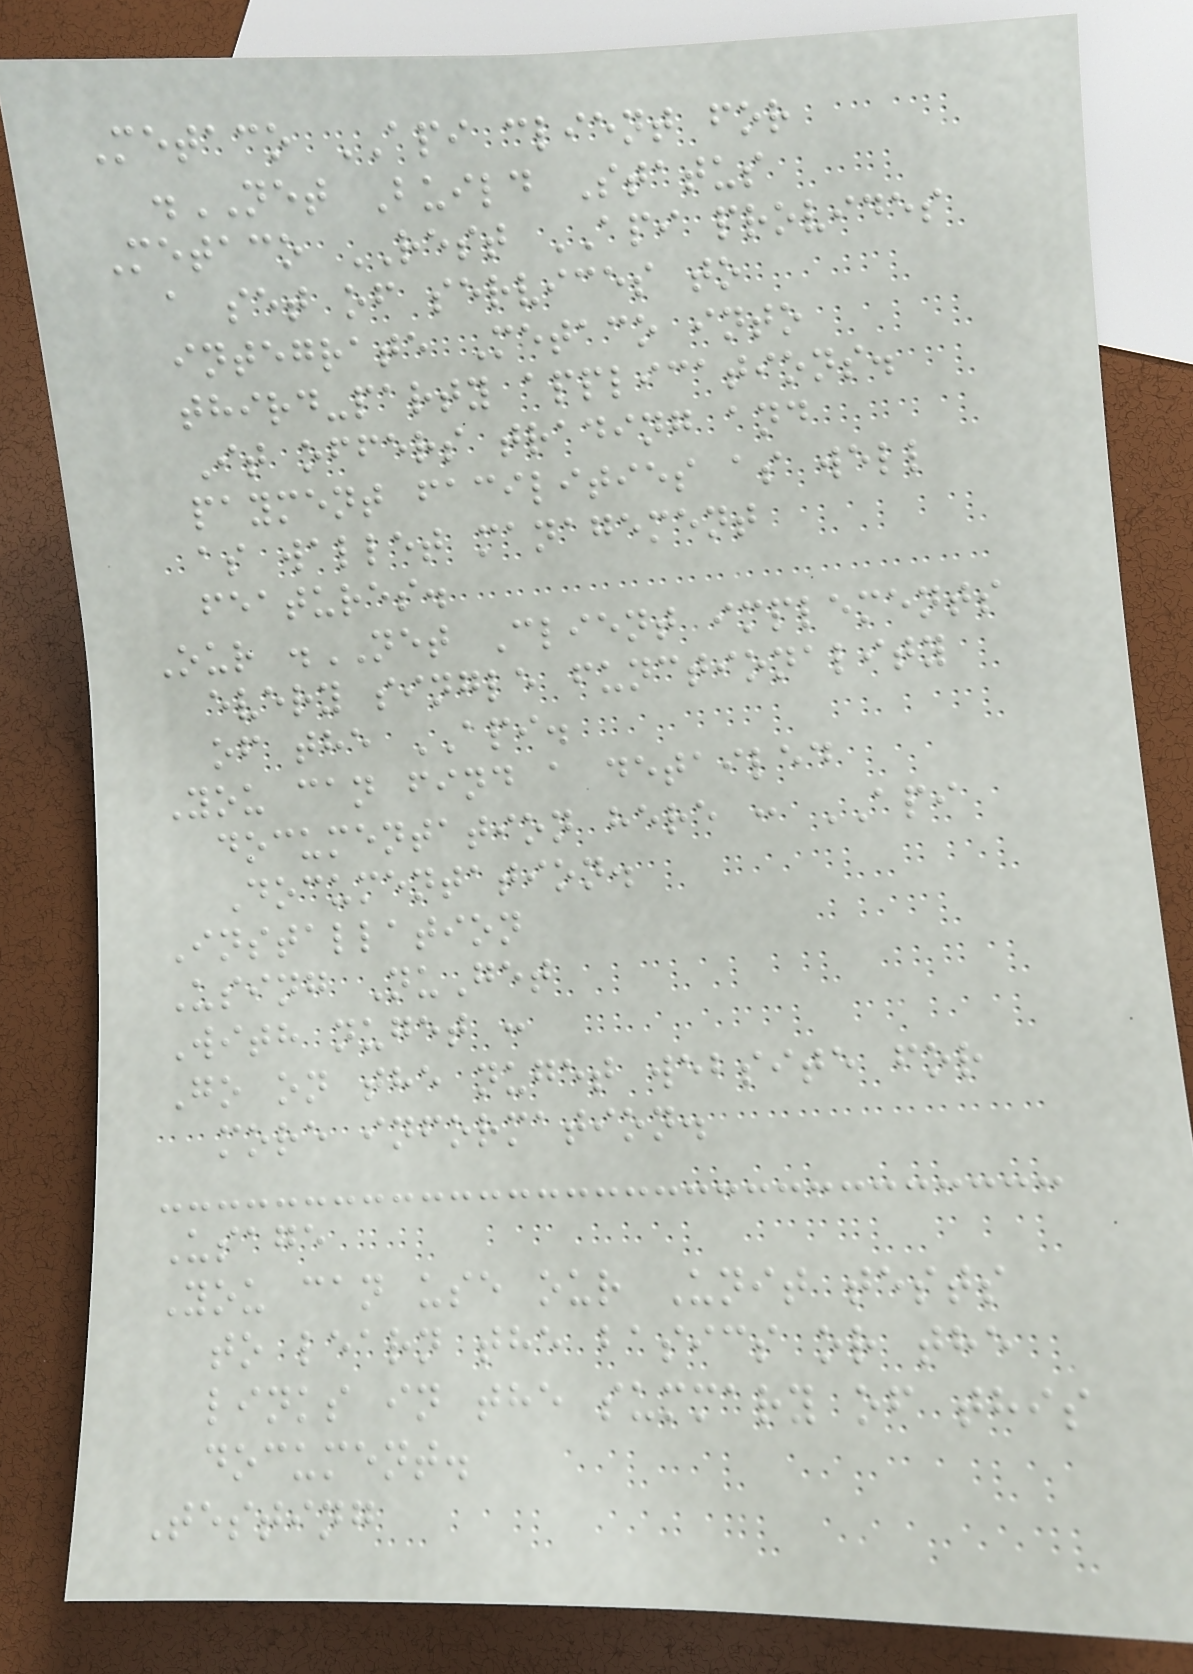Metaco API client for
.NET Build Status
Metaco REST API provides
a set of services to
integrate Metaco into
third-party applications.
It offers trading and
payment facilities as well
as wallet management
features.
Our .NET Client implements
every single functionality
of the API.
You can find a detailed
documentation here : API
Documentation.
Installation
Using NuGet
With nuget :
Go on the nuget website for
more information.
Usage
You can use our Unit tests
to learn the basics or the
links in the summary of this
document.
Testing
